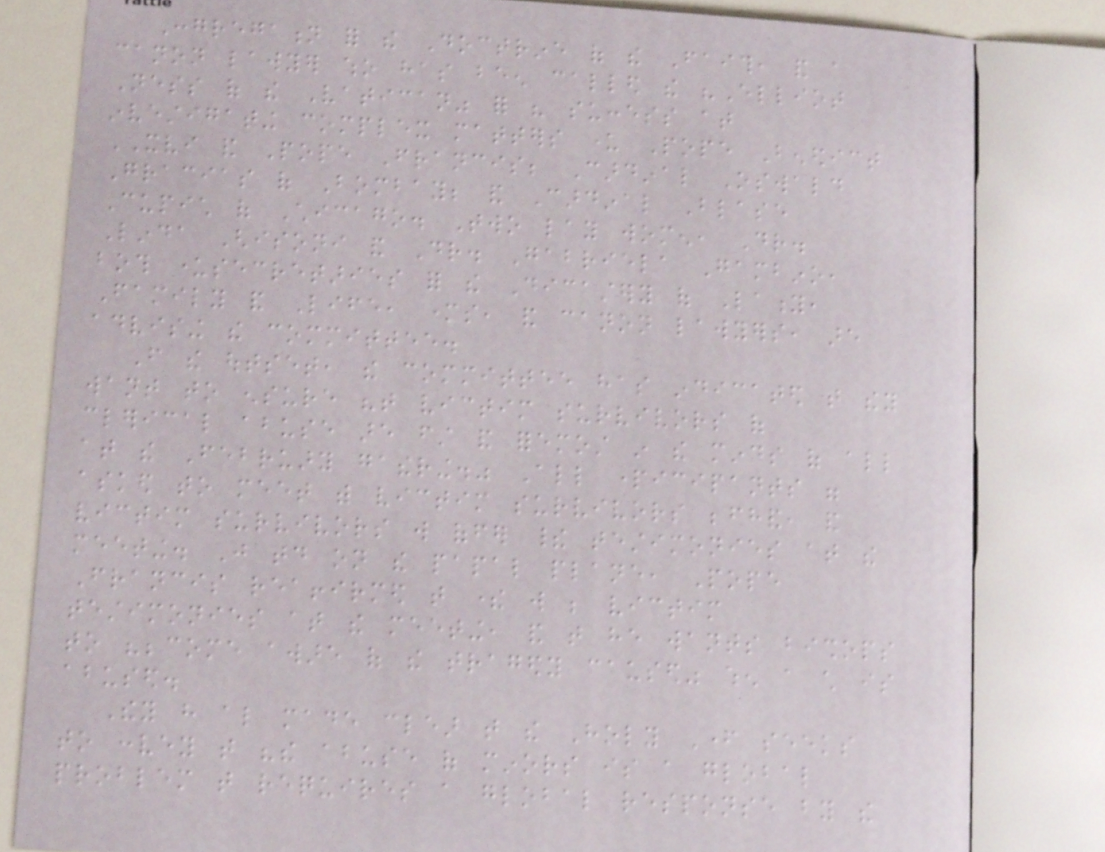Congregation for the Doctrine of the Faith, and a
canon lawyer who has been called the "Elliot
Ness of the Vatican" for his success at
investigating complex matters under Pope Benedict
XVI and Pope Francis; Cardinal Oswald
Gracias of Bombay; and Cardinal Blase
Cupich of Chicago. Two lay women, Dr.
Linda Ghisoni and Dr. Gabriela Gambino,
both undersecretaries for the Dicastery of Laity,
Family and Life, mothers, and canon lawyers, are
advising the committee.
From the outset, the committee has indicated that they
want to ensure "that victim survivors of
clerical abuse are first and foremost in the minds of all
at the February gathering." All participants were
asked to meet with victim survivors beforehand, and
victim survivors will offer their testimonies at the
meeting. Just today on the papal plane, Pope
Francis reaffirmed that there will be victim
testimonies at the meeting, and that he wants bishops
to "become aware of the tragedy caused" when a child is
abused.
They have also made clear that the Holy Father seeks
to convey that "the abuse of minors is a global
problem that requires a global response by the
